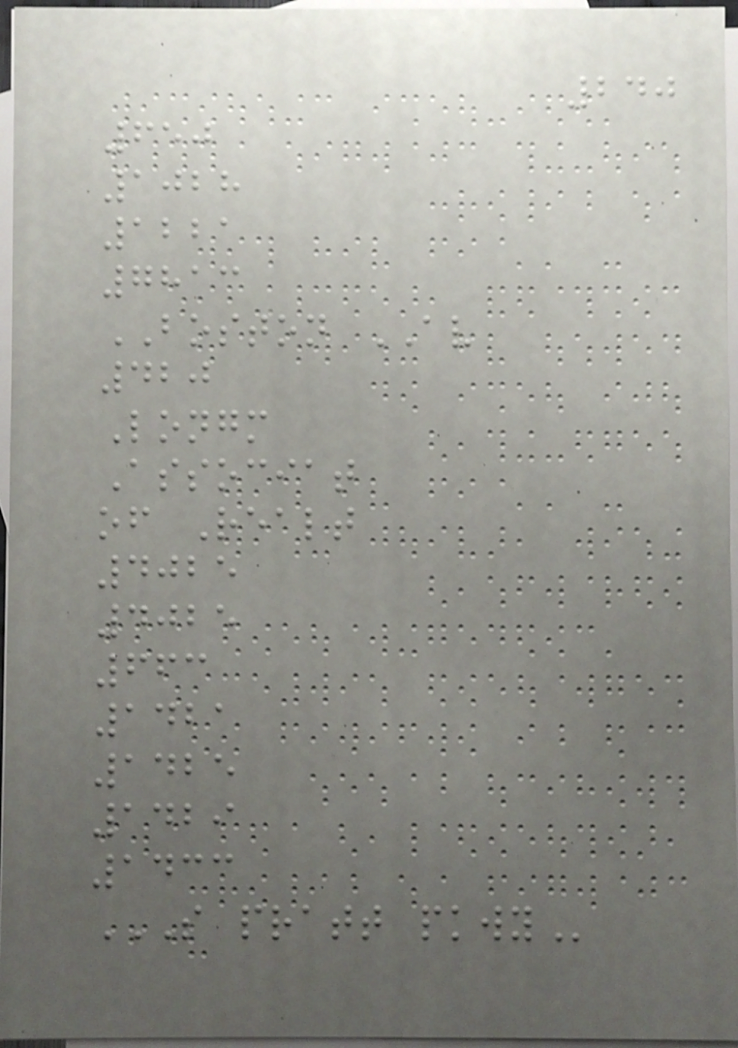240
650
1028
1221
7813
BOSTON AV
420
Longm
Associat
of Realt
4025
4025
663
1421
1425
1429
1433
S PRATT PKWY
